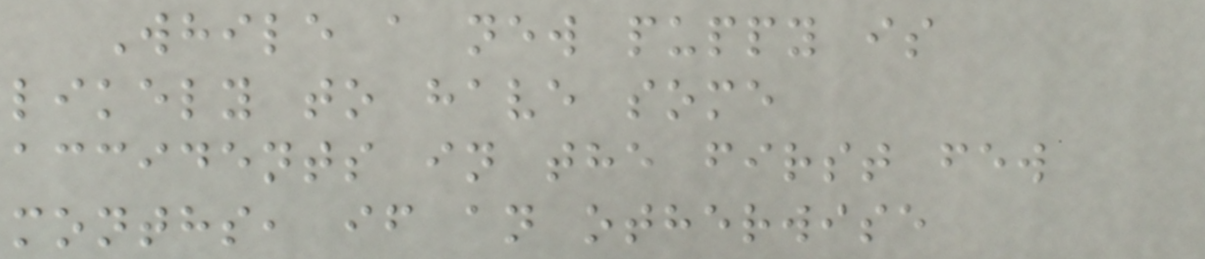While a new puppy is
likely to have some
accidents in the first few
months, if an otherwise
